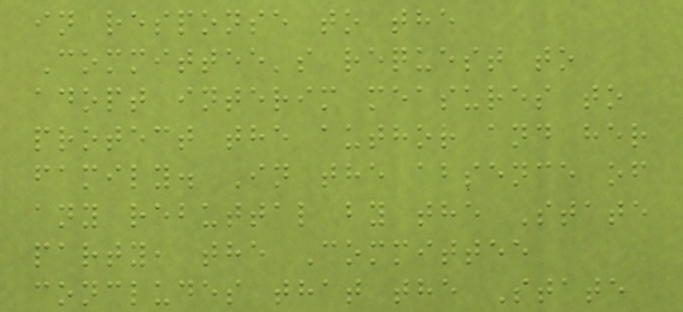in response to the
Committee's request to
adopt interim measures to
protect the author and her
family. In the absence of
any rebuttal by the State
party, the Committee
concludes that the State
